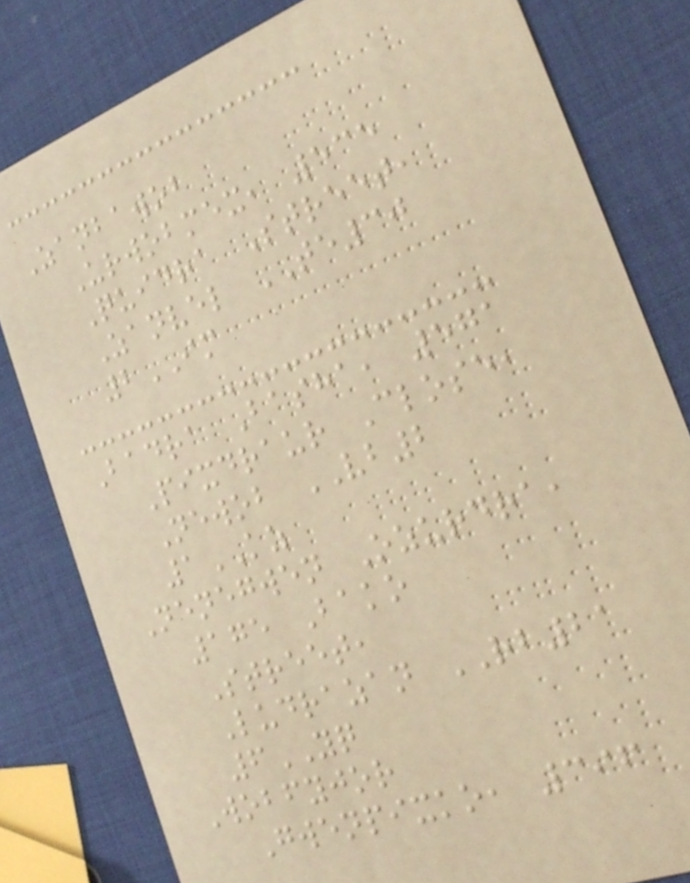Zanbawob
Urwobmex, 535
Quidra Street,
Zanvel TE30
2IM
Badra Basha, 571
Pixdraur Close,
Newob VB2
1KZ
Nenegwen Ozurdra,
175 Bako
Street,
Ludrazan RB21
6YQ
Wobfyjor
Gwenpixko, 396
